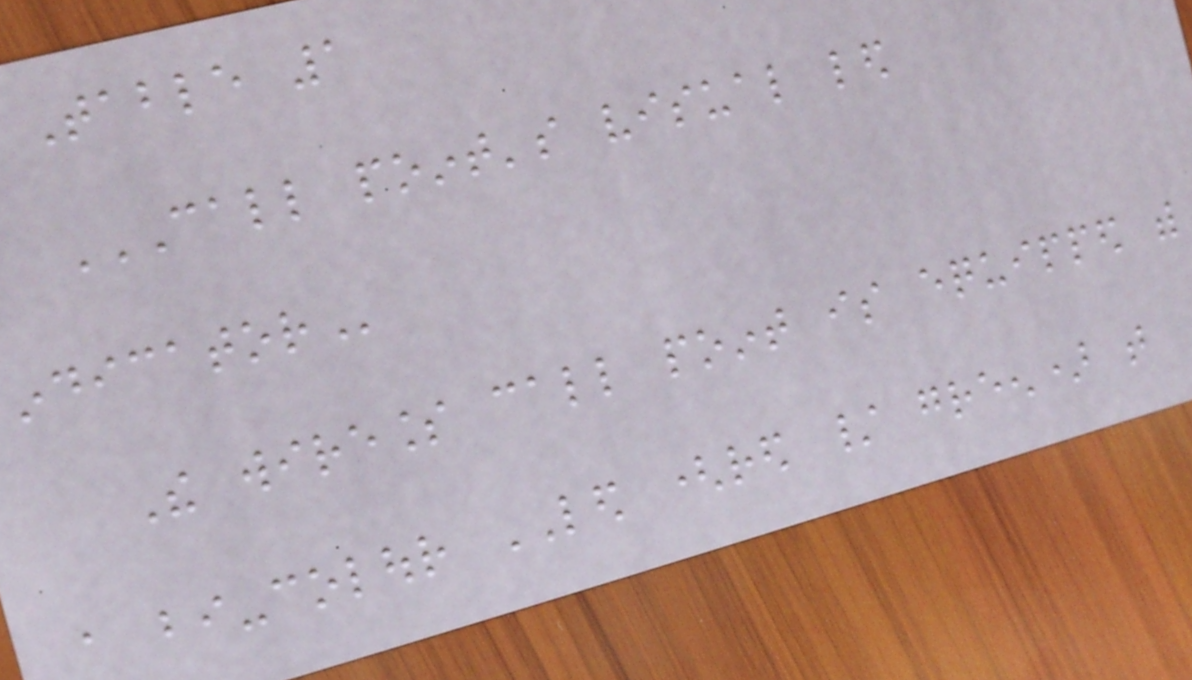Table 1
CALL POINT'S VISUAL LED
INDICATOR
The wireless call point is equipped with
a bi-colour LED (red / green) that
